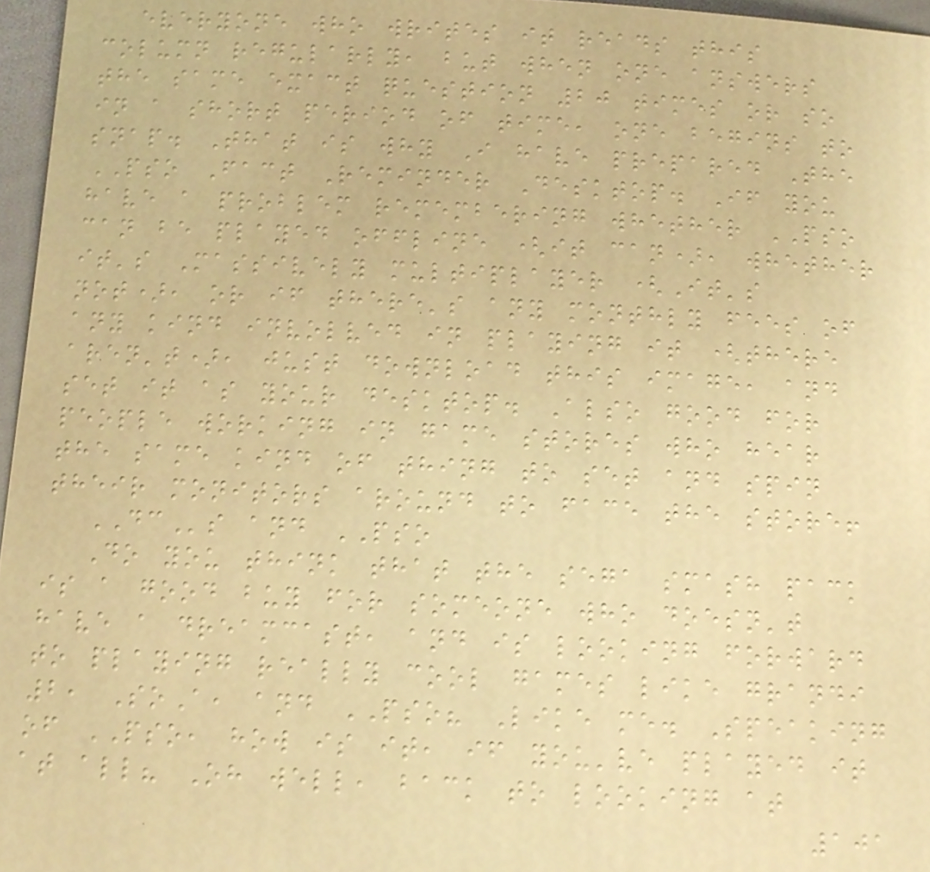everyone who writes it reads this
column regularly, but when one answers
the same exact question 20 times or so
in a short period of time, one begins to
snap. That is why I have prepared The
PSO Fact Reminder Desktop. If you
have a problem remembering whether PSO
can be played offline (it can), whether
it's Massively multiplayer (It's
not), or if there's any monthly fees of
any kind involved in playing it (there
aren't), just download this image, and
set it as your desktop. Also good for
people working in game stores who hear
the same kind of thing to set and spin
their monitors around to face the store!
DCs and PSO
Do you think that the sega smash pack
is a good buy for someone who doesn't
have a dreamcast, and is looking forward
to playing really cool games like grandi
2, SoA, and PSO? Like me. Speaking
of PSO, how is it, if you've played it
at all? Oh well, back to looking at
101
